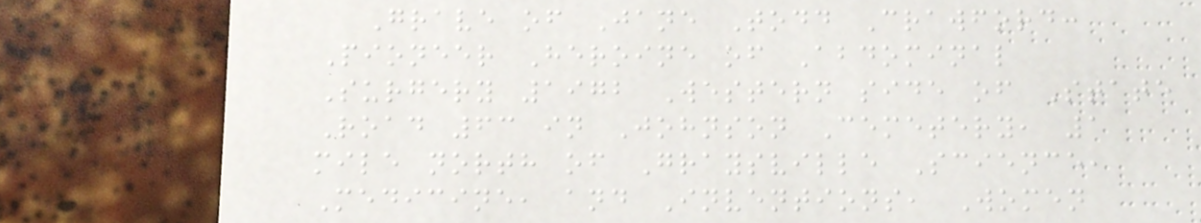Grave of Jane Todd Crawford:
Pioneer Heroine of Abdominal
Surgery 1972 Western side of State
Road 63 in Johnson Cemetery, 1
mile north of Graysville Science,
Medicine, and Inventions, Women
